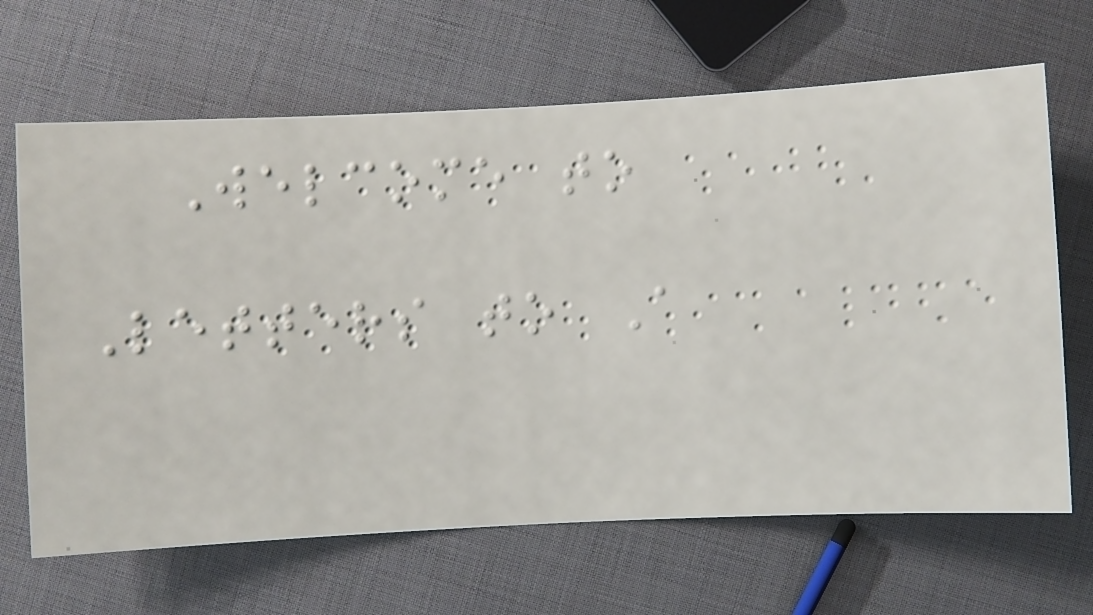Welcome to
Letters to A
